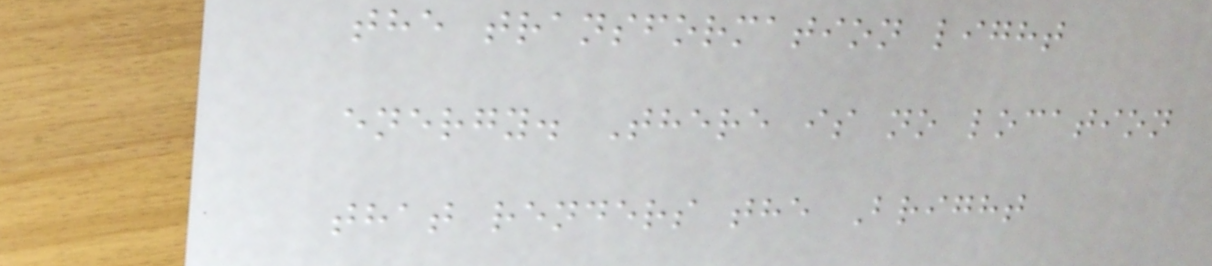the transformation light
energy. There is no location
that renders the Bright
